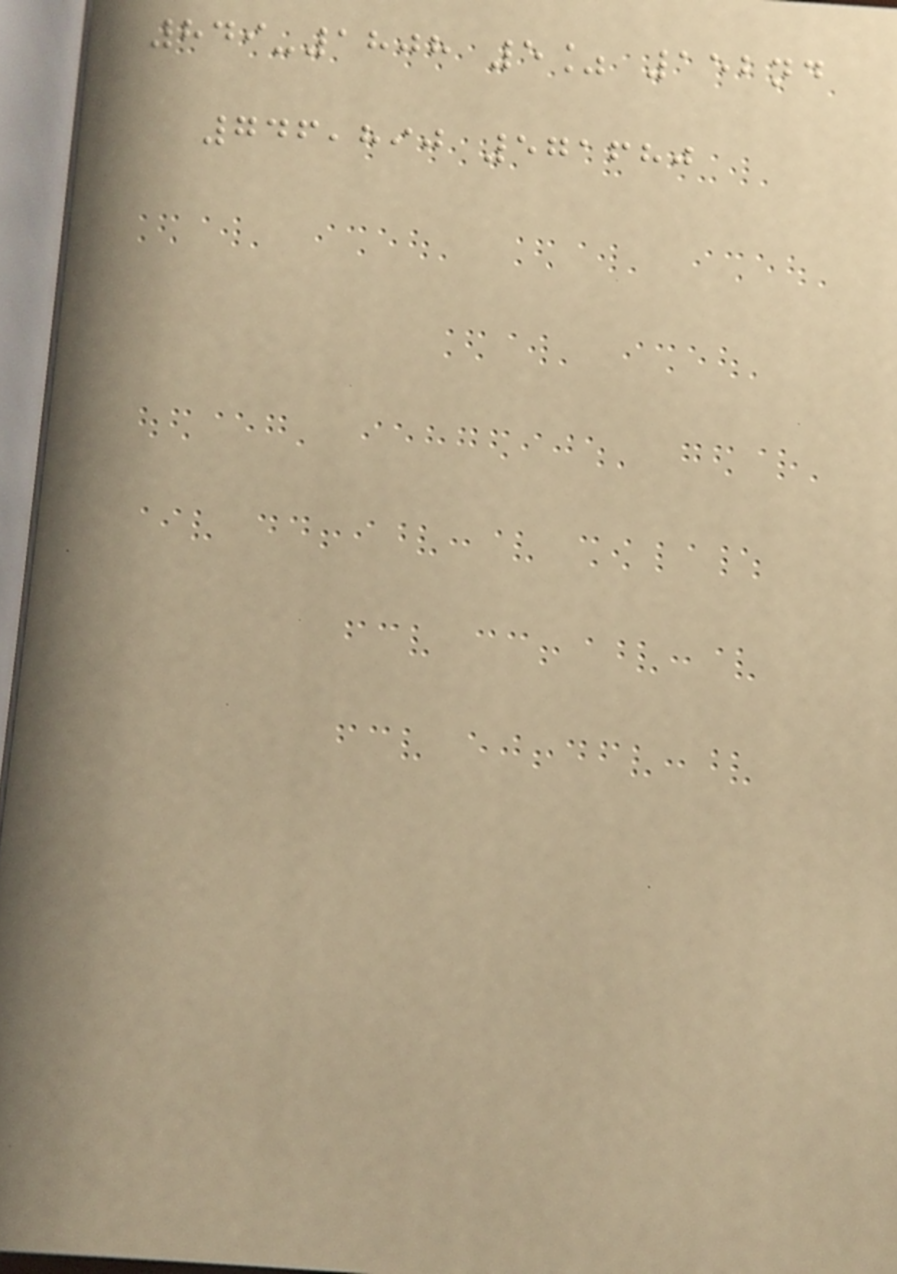849-1808 5% 152nd
746,890 571680
